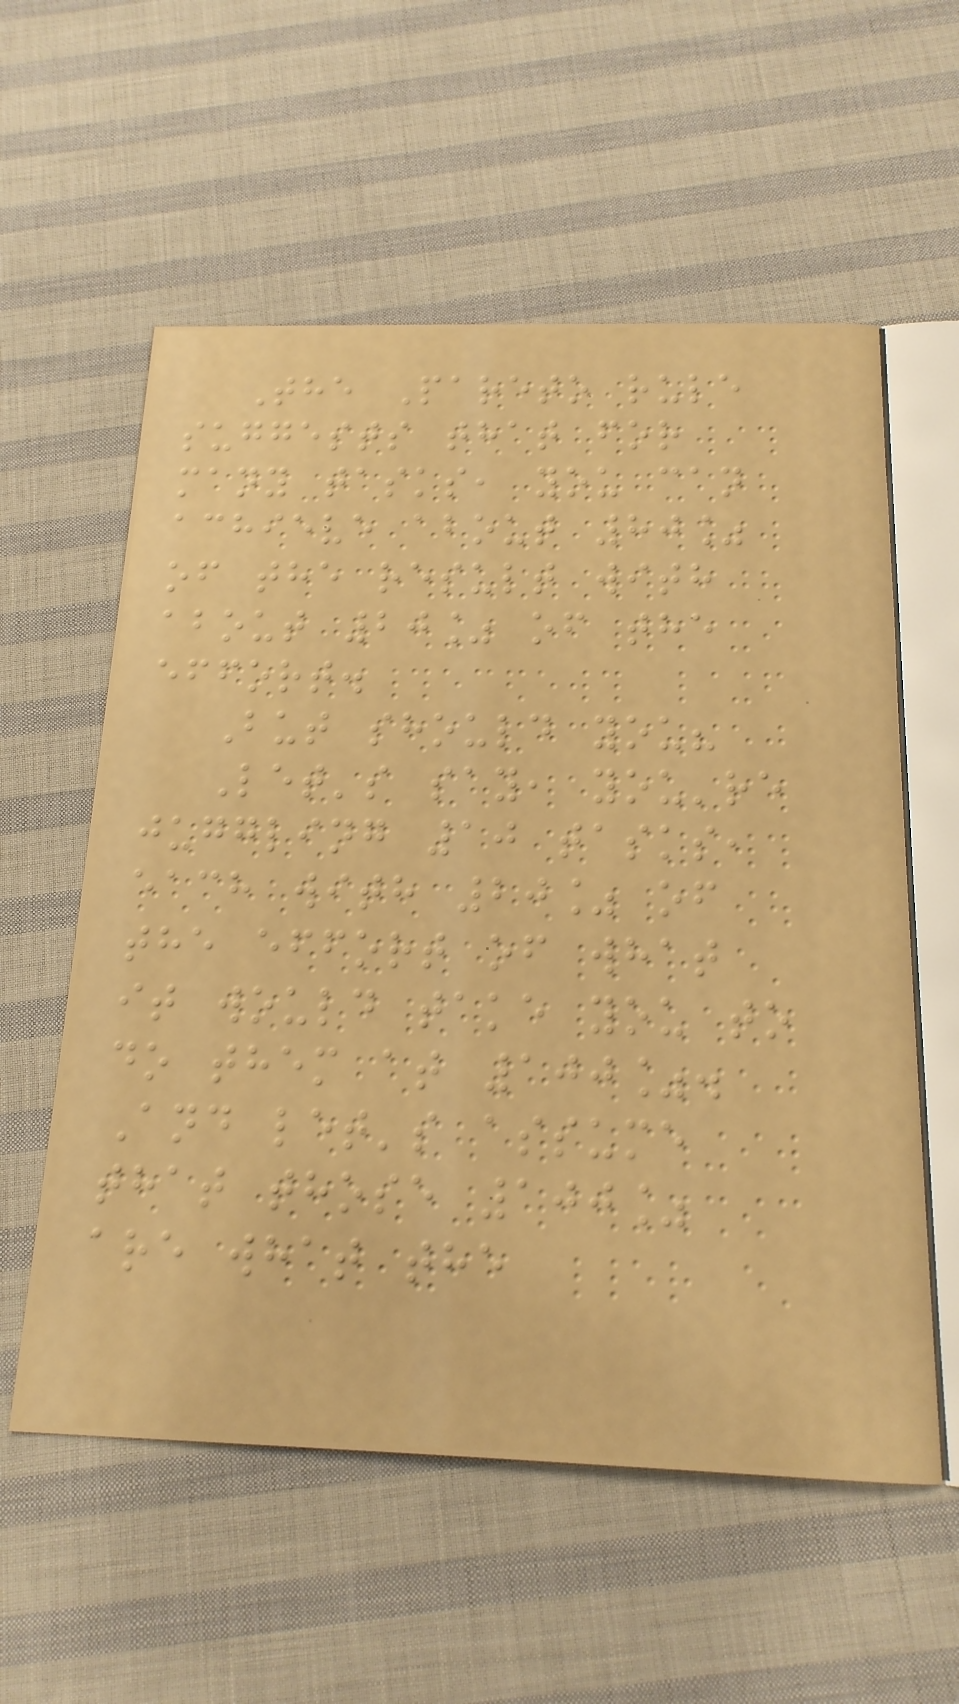The Pareto rule
suggests that for
many tasks, you can
achieve about 80%
of the result with
about 20% of the
effort.
But should you?
Let's say, you're
juggling 10 tasks,
each with 20% of
the effort of what
it would take you to
do them at 100%.
And let's assume
that those 100%
are what the
